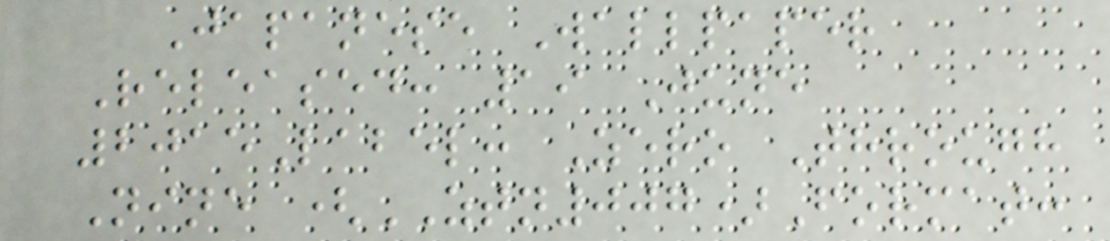Japanese Wallpaper
Released: 19 June
2015Label: Zero Through
Nine (ZTN007)Format:
